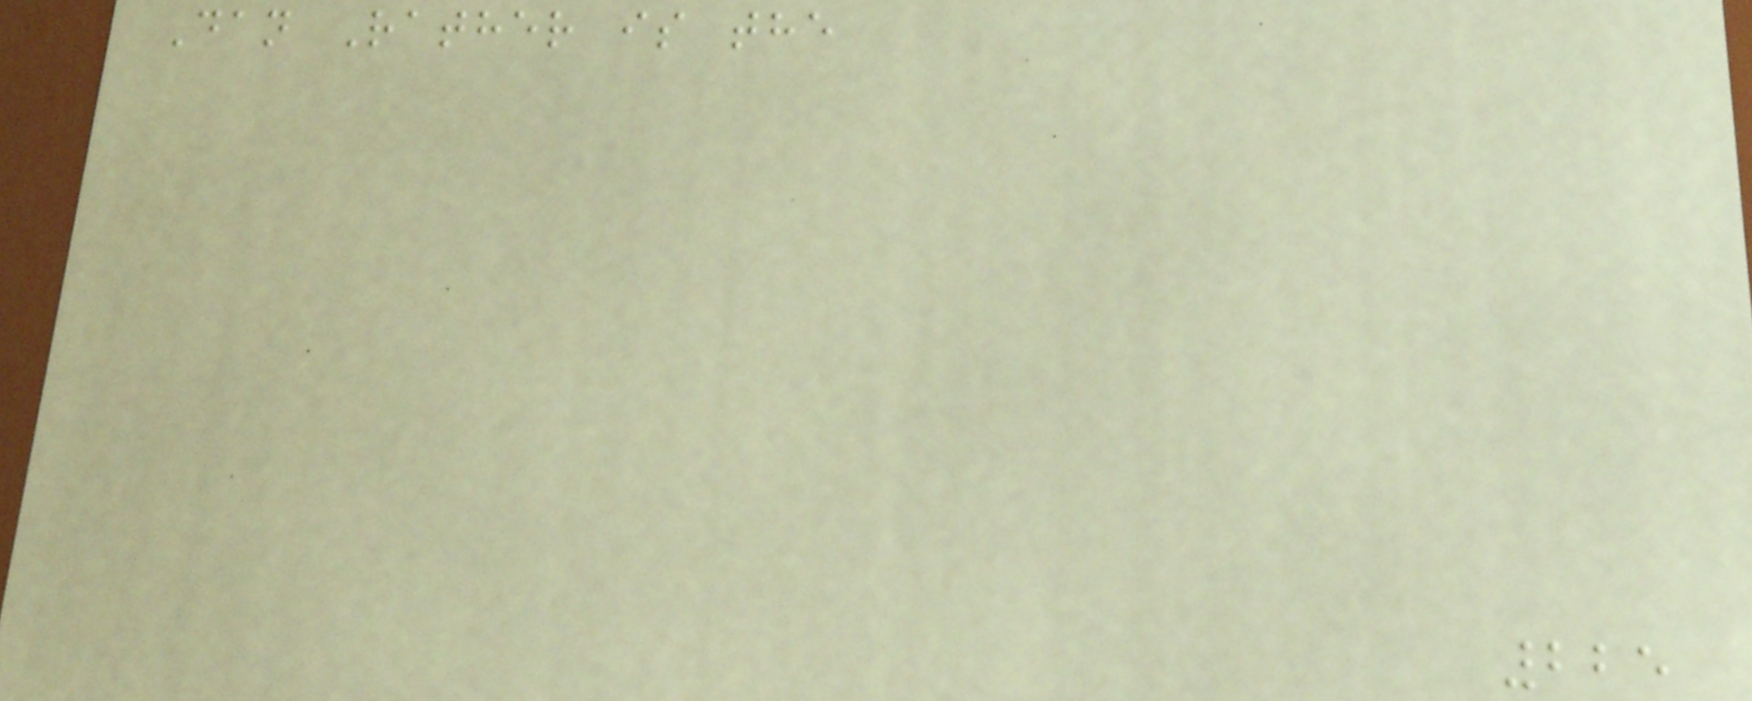Dan Rather is the
225
